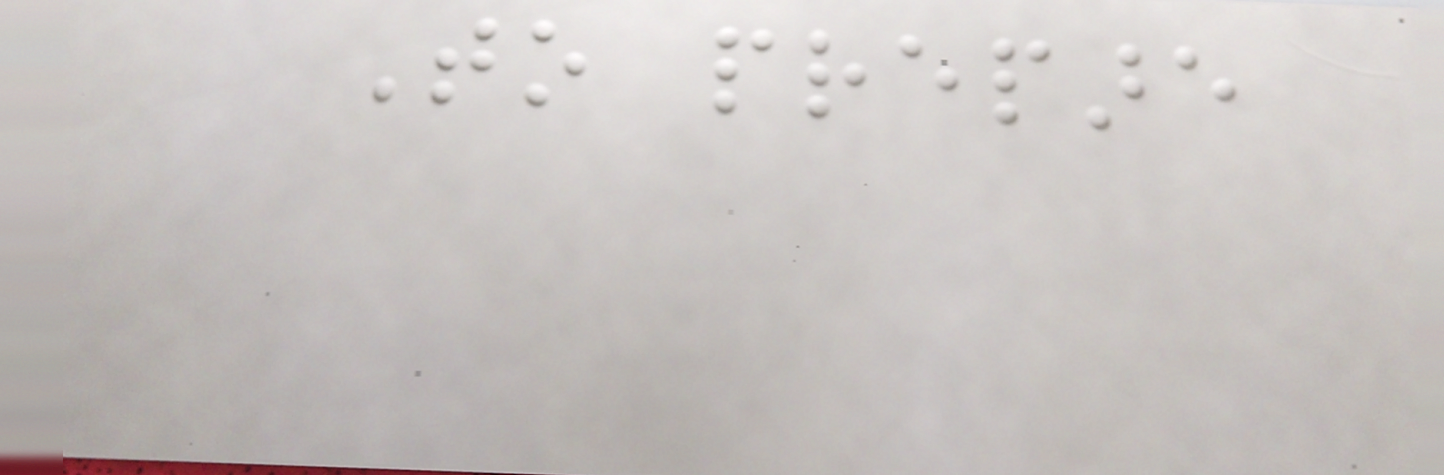To prepare
